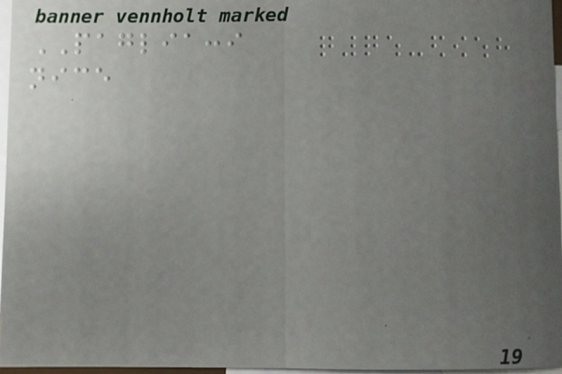PAGLIACCI
nice
